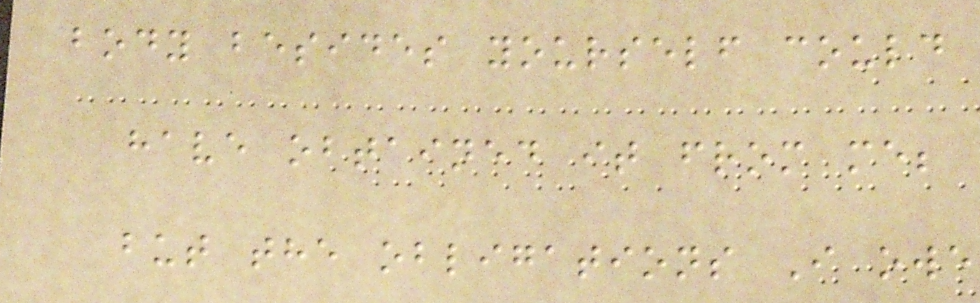body besides yourself could
have obtained it from me;
but the obligations I owe
